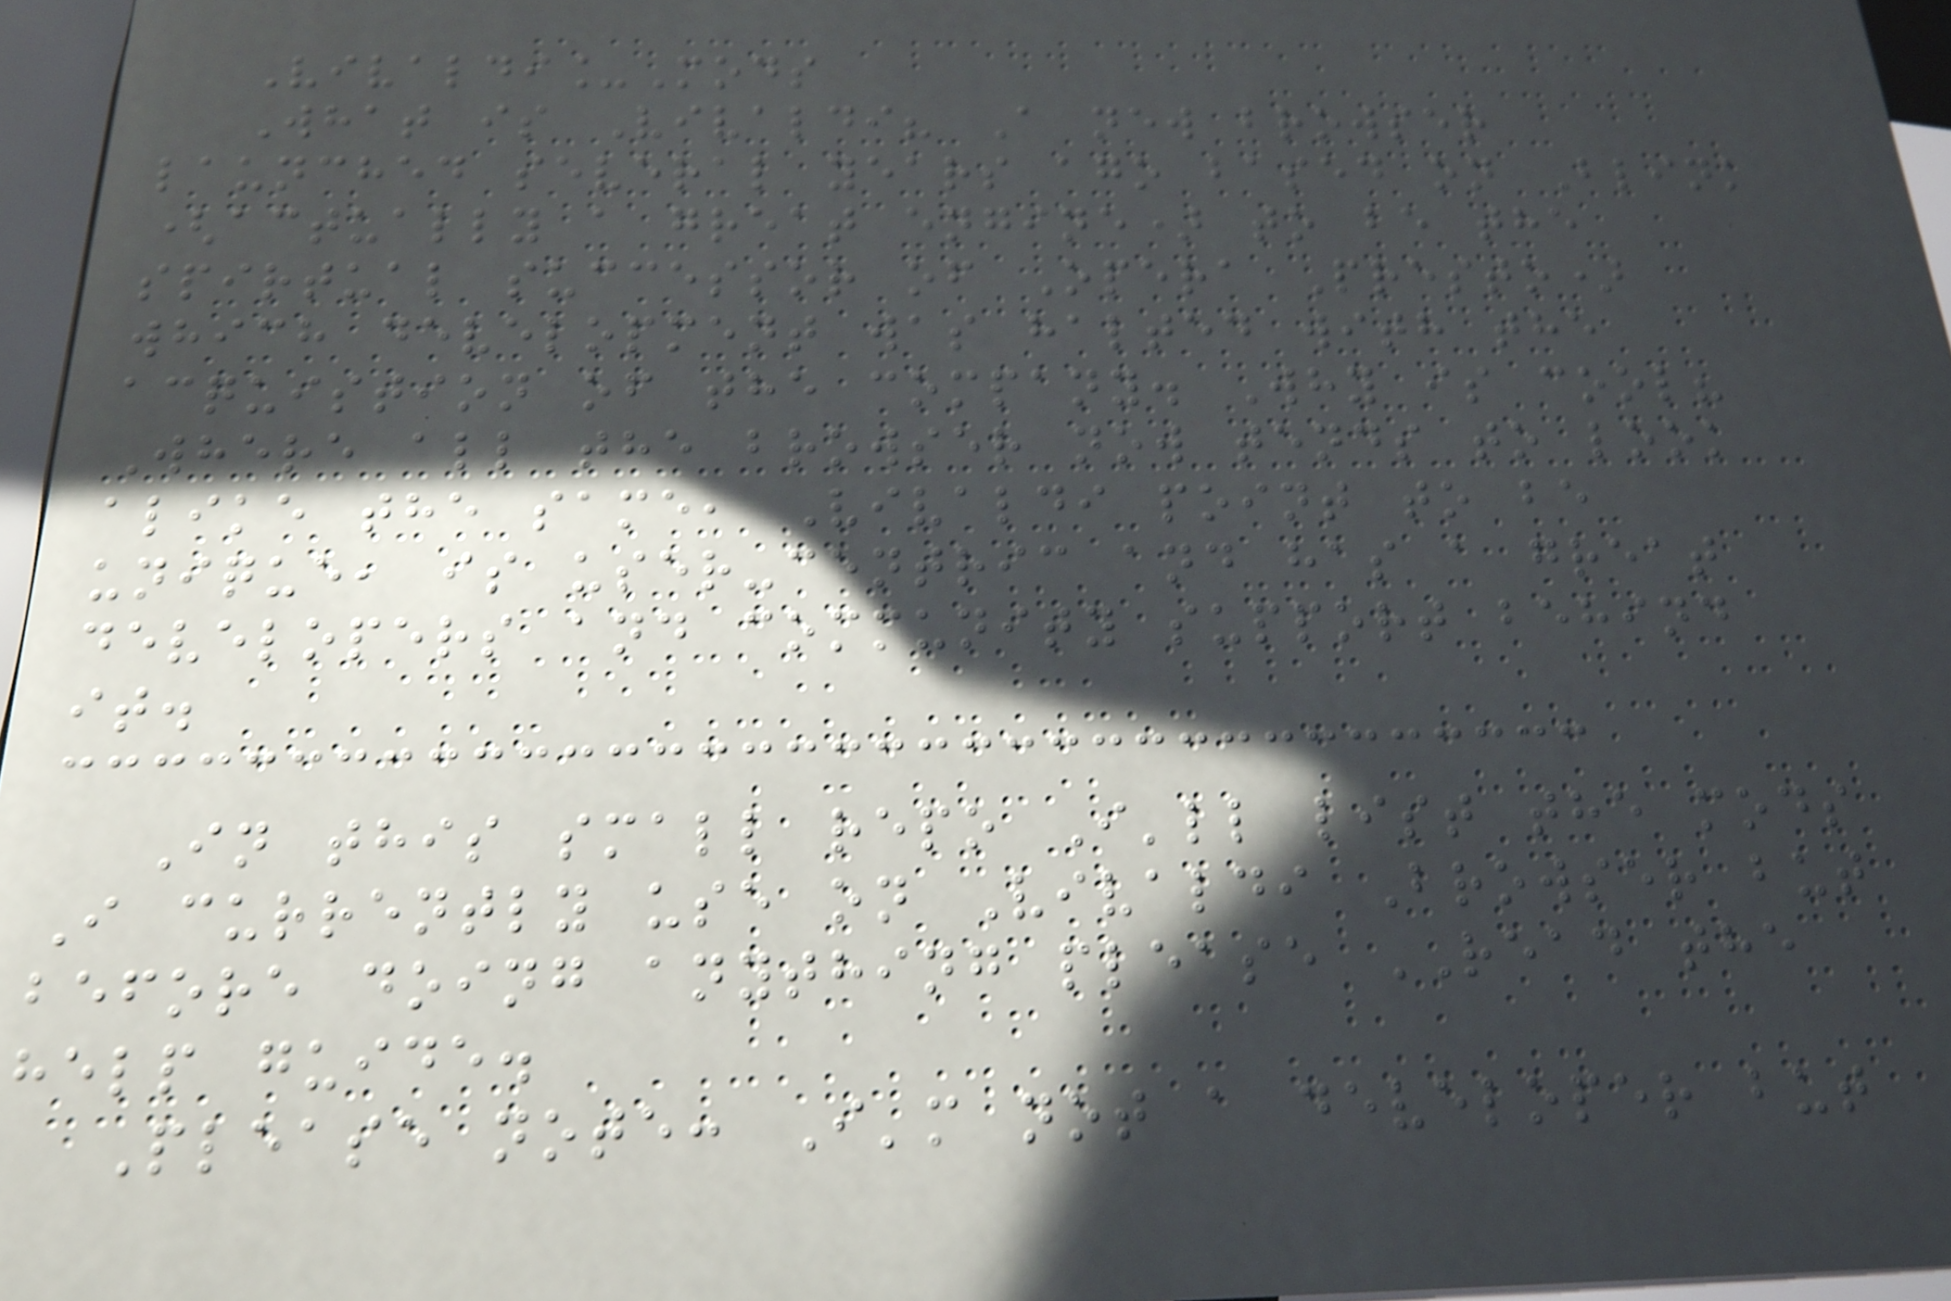Vivaldi_Mods
What is Vivaldi? A new browser
launched several years ago based on Blink
(actually a great engine) to be the
spirtual successor of Opera Presto)
which development was halted with the
acquistion of the company. Why is cool?
Where all the browser now tends to look
alike the same, Vivaldi point to be
unique, is user-centric and has a great
developers and community support behind
it.
In this small repo I'll list the mods
I currently use on Vivaldi Browser but
before doing anything please READ the
help guide.
Please note: I'm not a developer but
